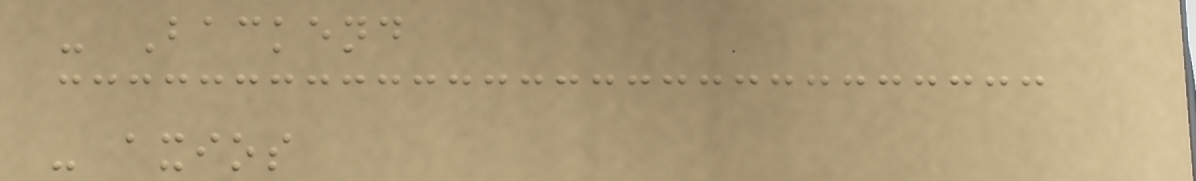- Backend
- axios
